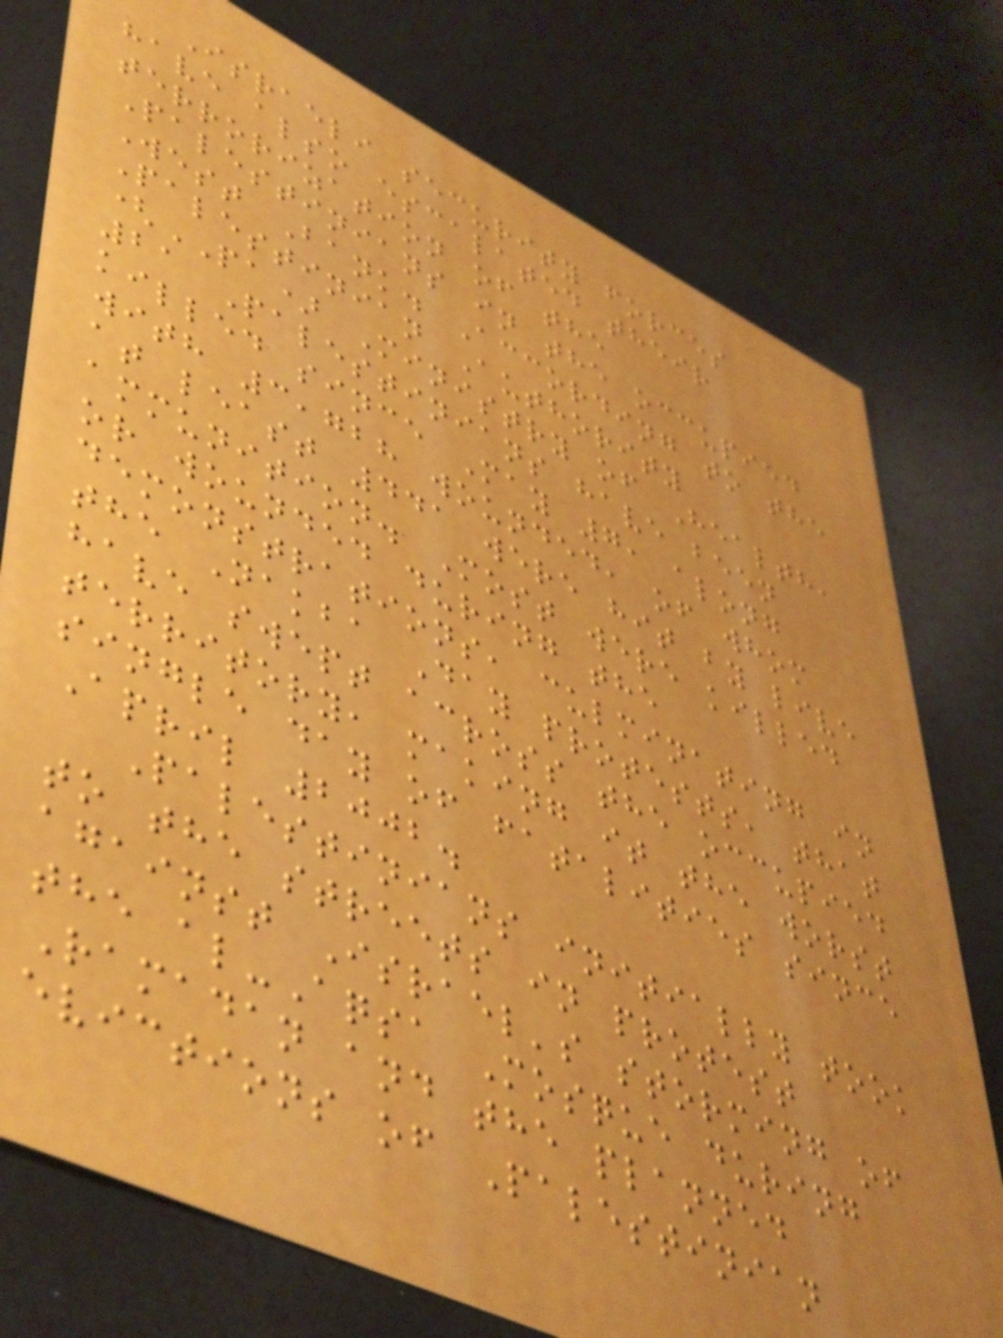Israeli security forces
have also escalated their
terrorization of the
Palestinians in the occupied
West Bank. According to the
Palestinian Authority
(PA) Ministry of Health,
21 Palestinians have been
killed since May 7, along
with 3,728 wounded, of whom
at least 441 were hit by live
ammunition. Most were killed
or wounded during the
demonstrations, culminating in
the Nakba Day protests, that
have swept across the occupied
territory, making it the worst
single day of fatalities since
April 2002.
Palestinians initially took
to the streets in protest
against Israel's storming of
the al-Aqsa Mosque during
Ramadan and the planned
evictions of Palestinian
